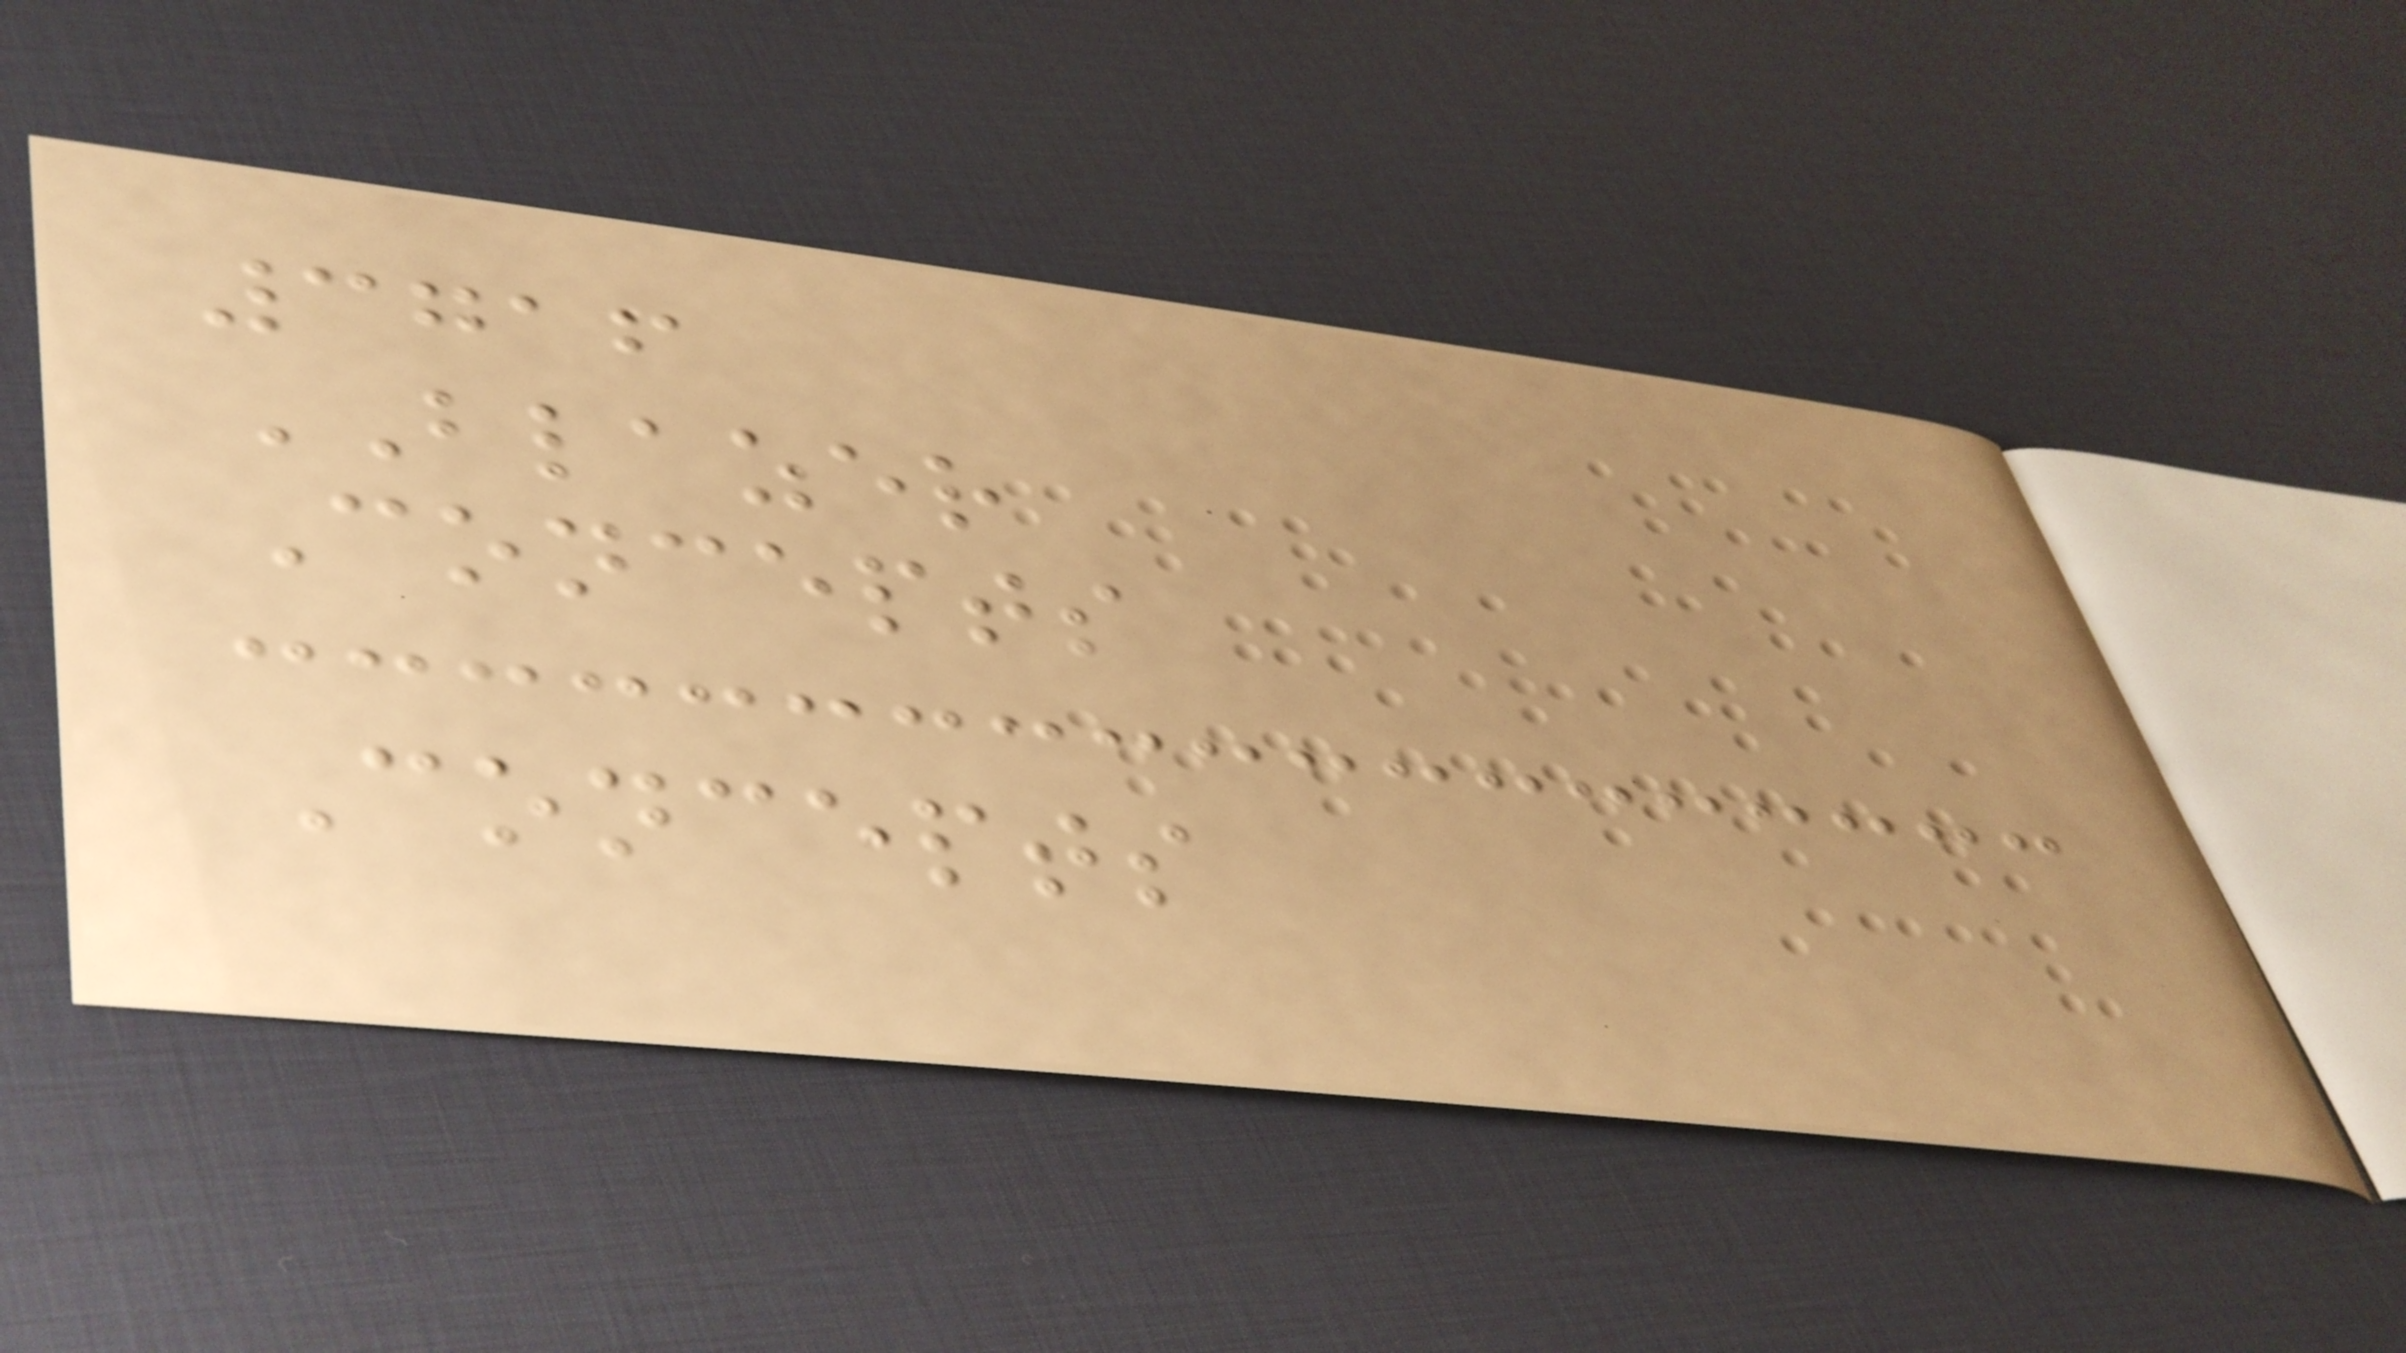3716
BLAZER
Concepts
Concepts
